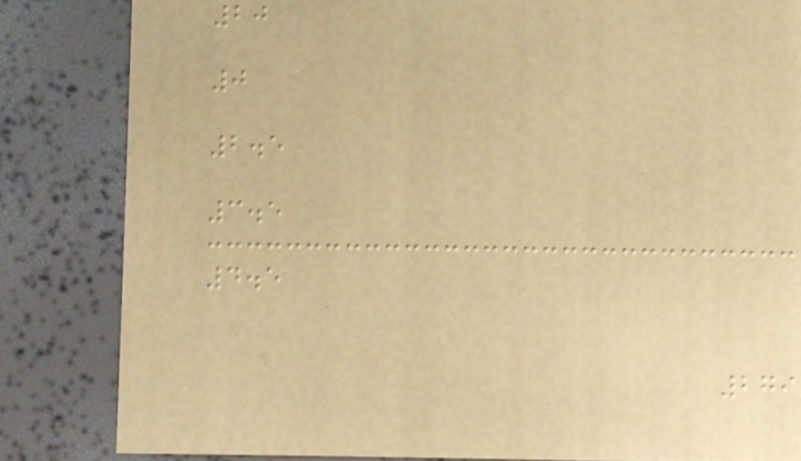20
0
2.5
3.5
4.5
279
